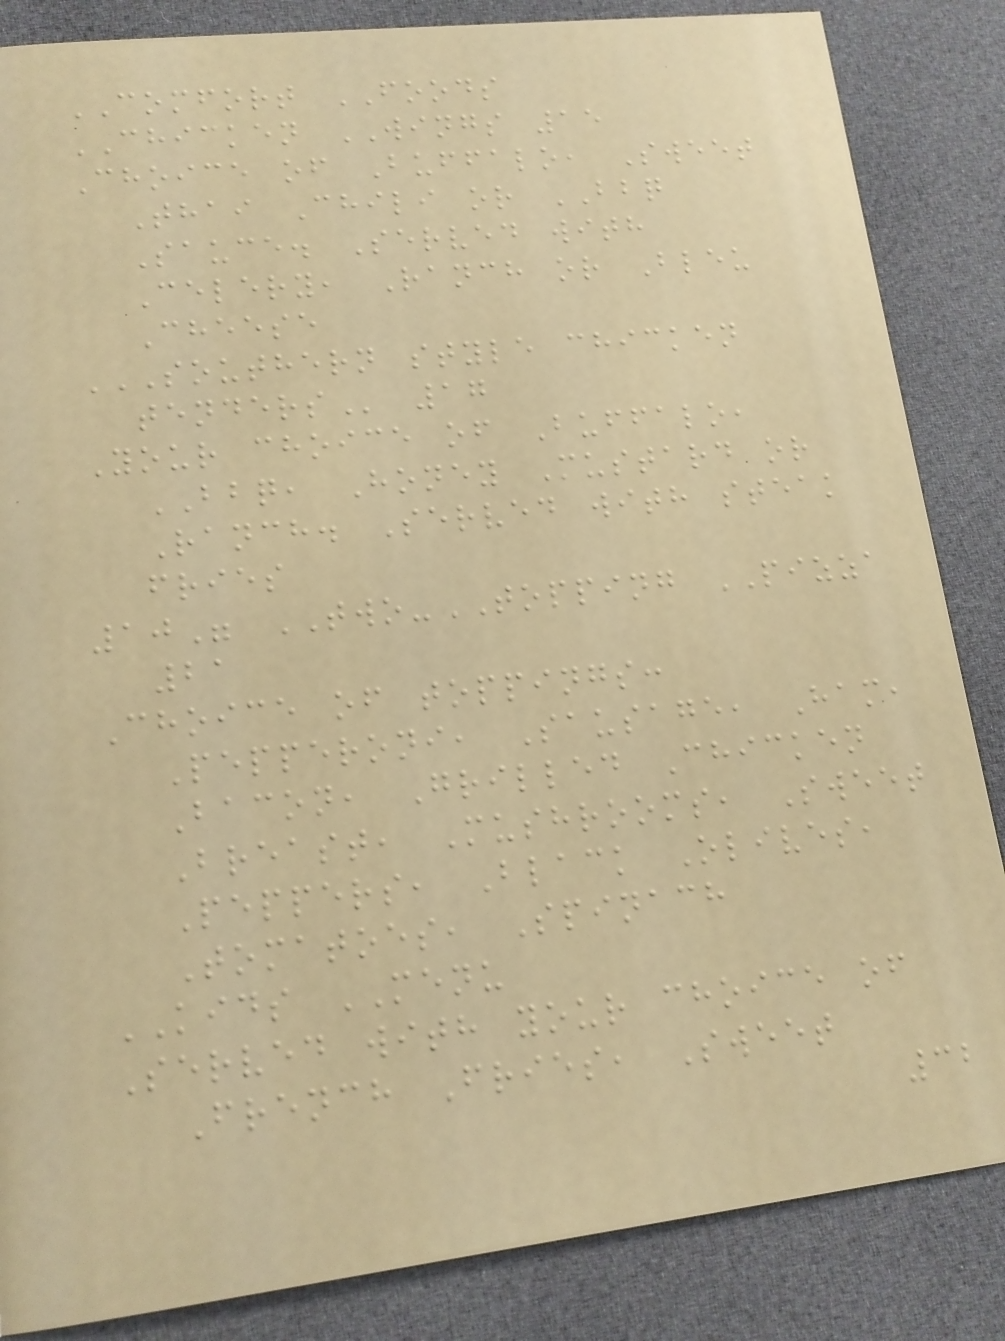COMFORT FOODS
CHICKEN WINGS 15
Choice of Buffalo, Sweet
Thai Chili or BBQ
Sauce. Served with
Celery, Ranch or Bleu
Cheese
SOUTHERN STYLE CHICKEN
TENDERS 17
Your choice of Buffalo,
BBQ, Honey Mustard or
Ranch. Served with steak
fries
10" TWO-TOPPING PIZZA
21
Choice of toppings:
Pepperoni, Sausage, Ham,
Bacon, Grilled Chicken
Breast, Mushrooms, Sweet
Peppers, Black Olives,
Tomatoes, Spinach
KIDS MENU
Served with your choice of
French Fries, Sweet
32
